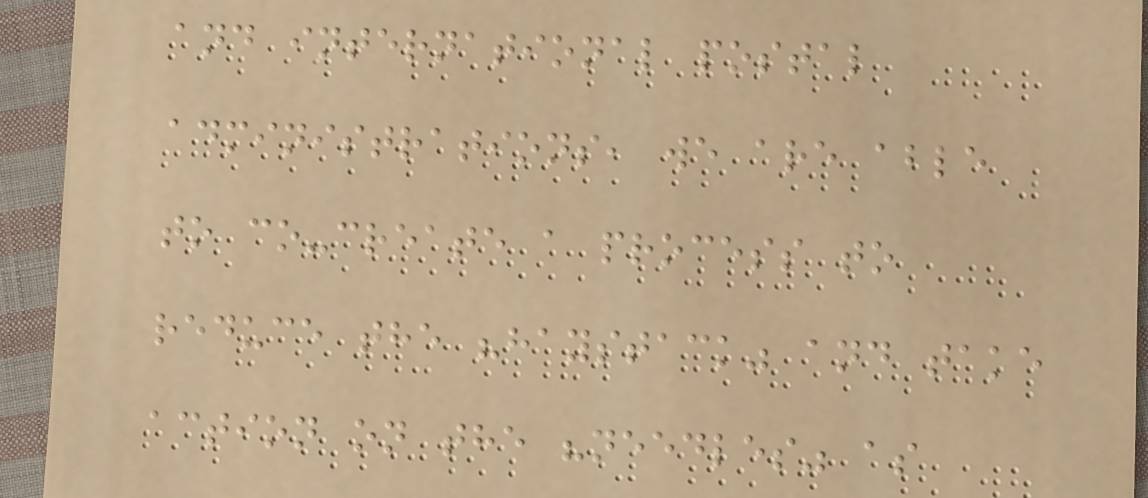and international postal
administrations, we are able
to co-create a process to
reduce the "haystack" and take
action on the "needles" as
